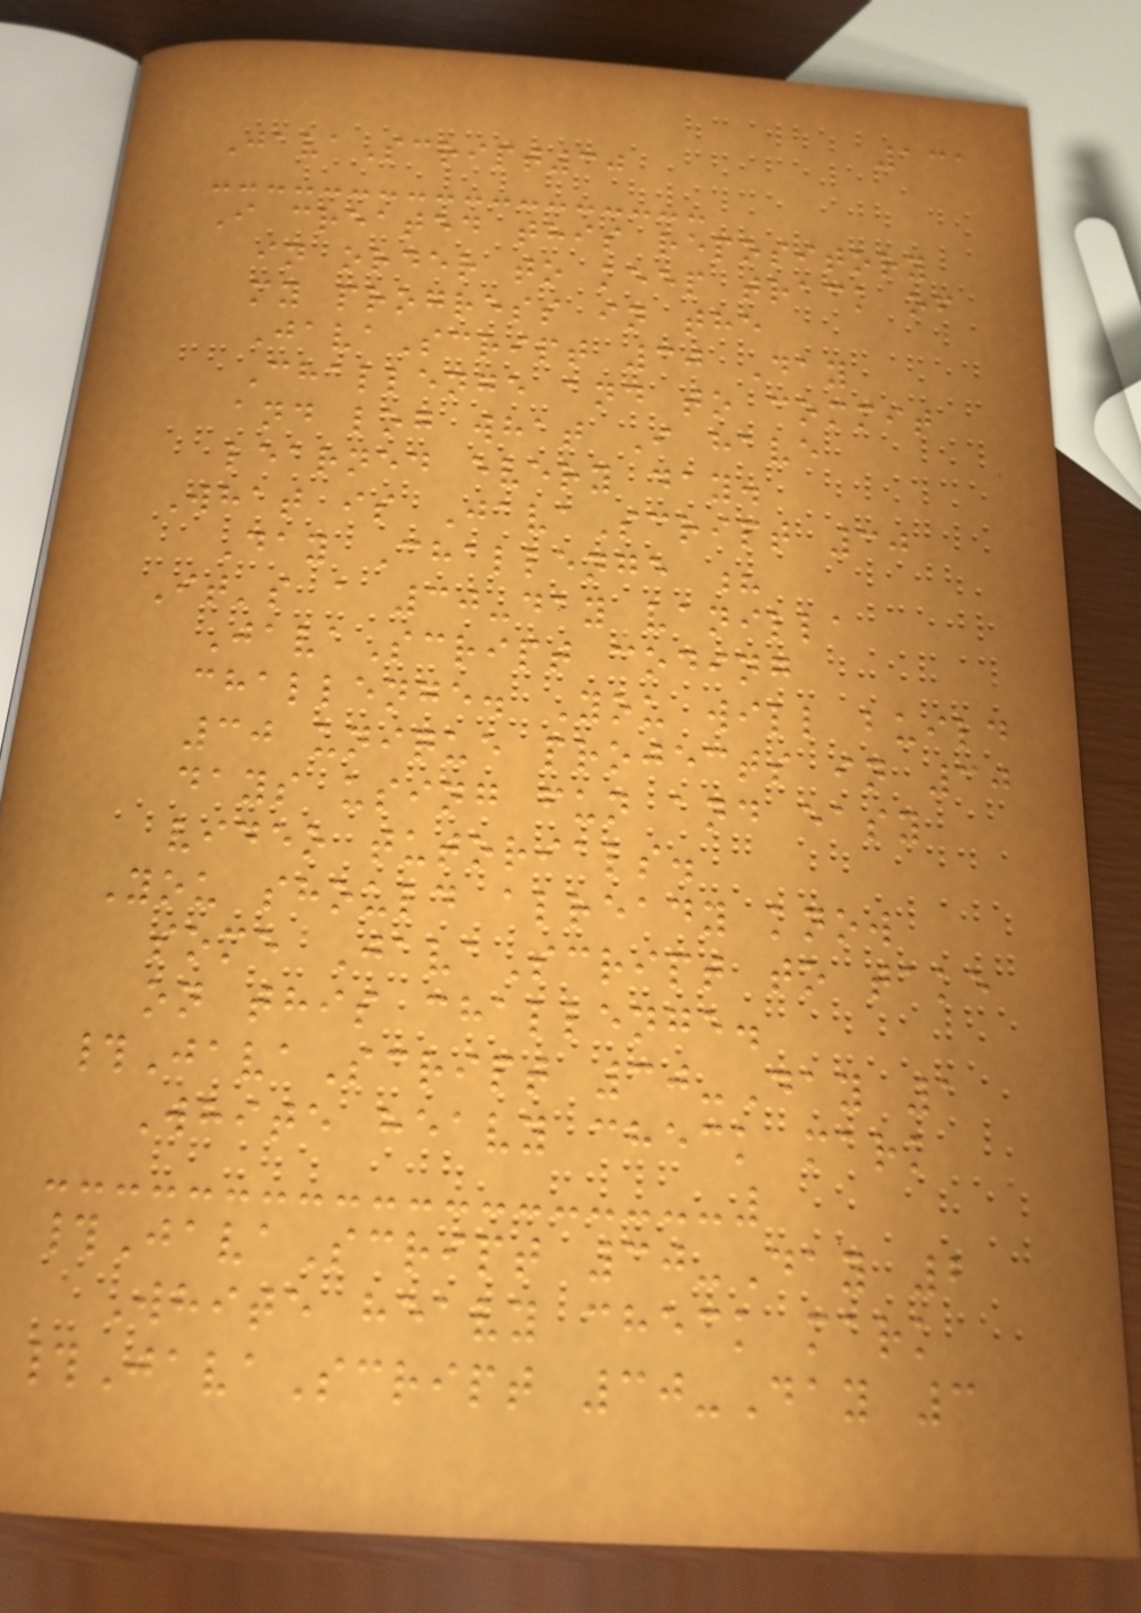131
JavaScript30
I created this repository
in order to keep track of
my progress in the
JavaScript 30 Day
Challenge and to commit
and log what I have
learned every day.
What is JavaScript 30
Day Challenge ?
It's a 30-day vanilla
JavaScript coding
challenge. You will build
30 unique projects in 30
days using fun and easy
video tutorials.
You should already know
some JavaScript to take
on this challenge.
#JavaScript 30-Day 1
White heavy check mark
#JavaScript 30-Day 2
White heavy check mark
#JavaScript 30-Day 3
